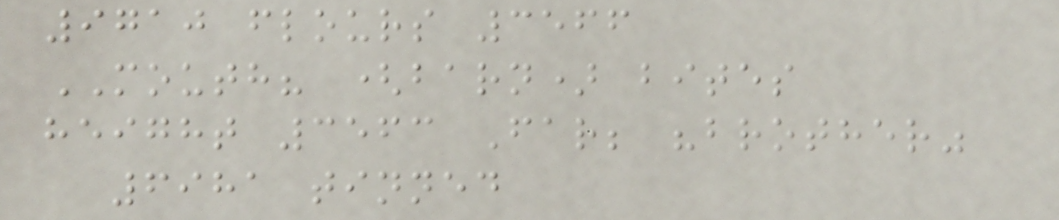9710 flours 3566
MOUTH? (barn) bites
height 3563 Far; "brother"
6981 tinned
